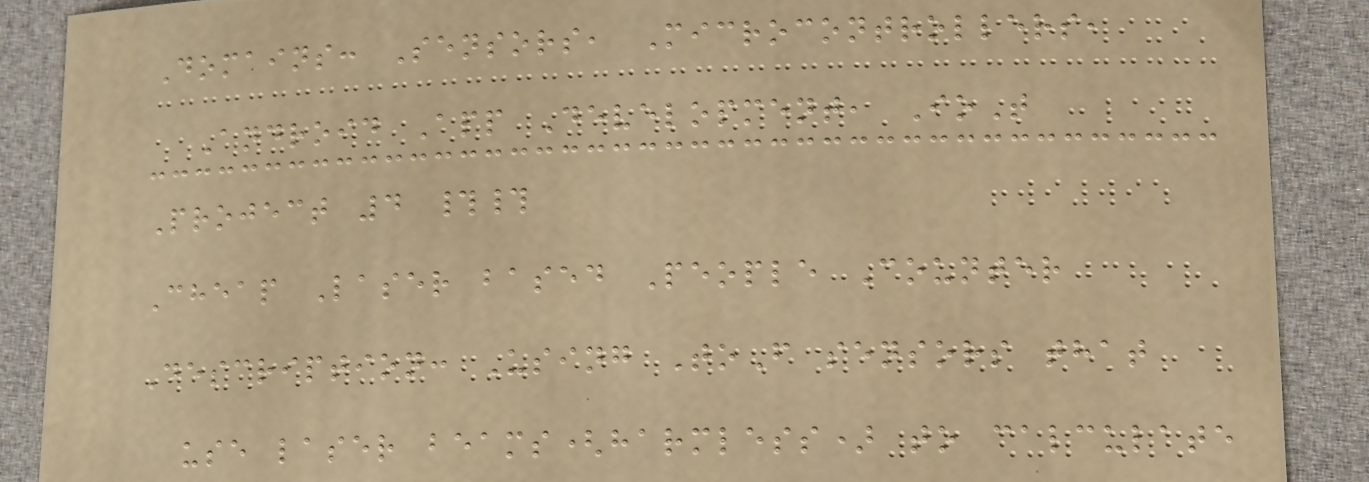Domains: Sensors, Microcontrollers,
Android App Development, IoT
Project 4 ##
Cheap Laser based People Counter
Description: Using ToF sensors that
use laser beams(harmless) to calculate
